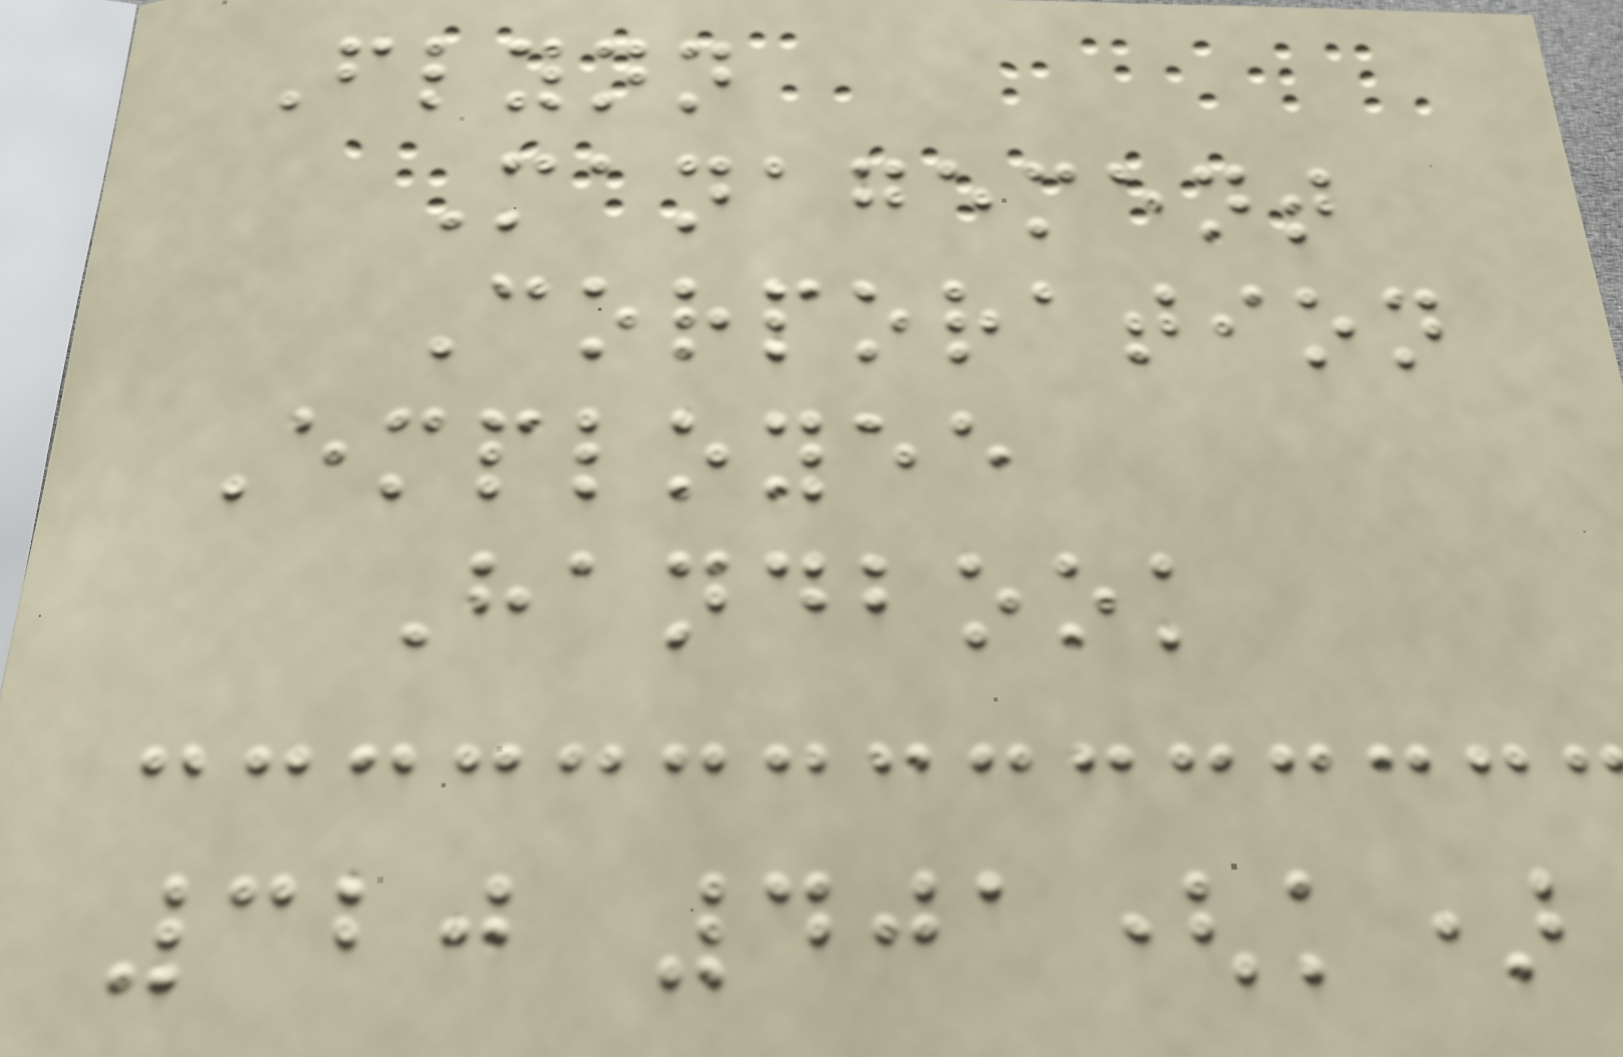Flynn
Management
Corporation
Employee
Handbook
320 401(k)
